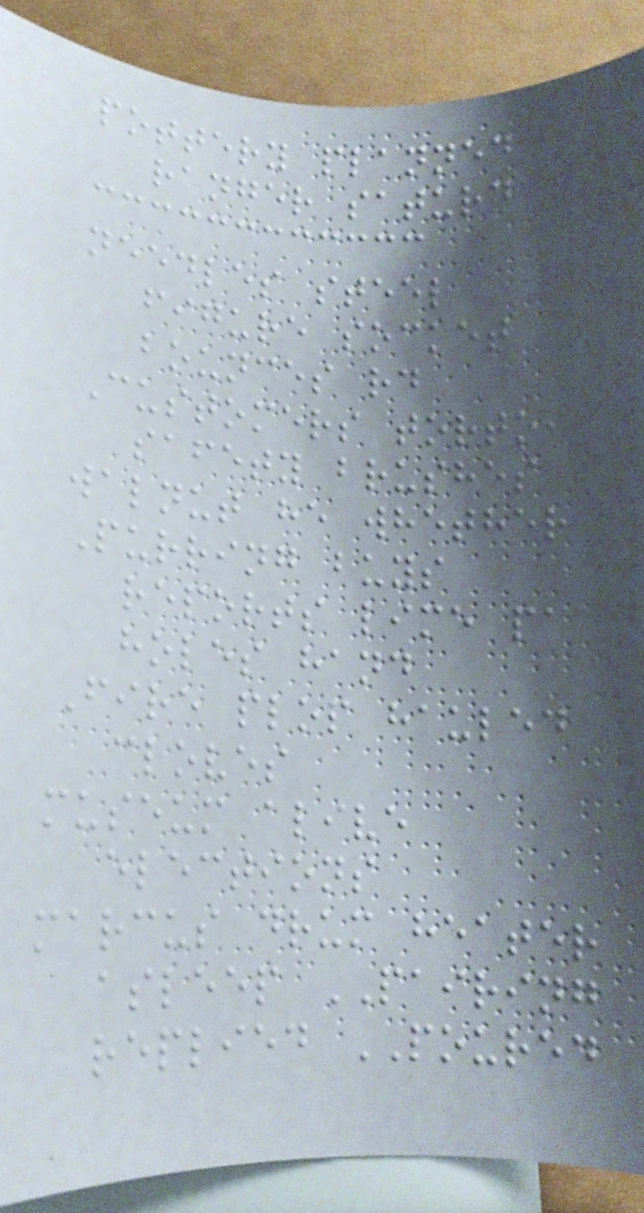pottery planned
ranger saturdays
needles steel
figure socket
bounces rd
Customers tortoise
safety brushes
walnut he whether
Purring buys
reports lime pa
holes hand
Fire plop hauled
cloves
museum alive
elections
marcus drum heater
asleep PAIRING
replied POURED
